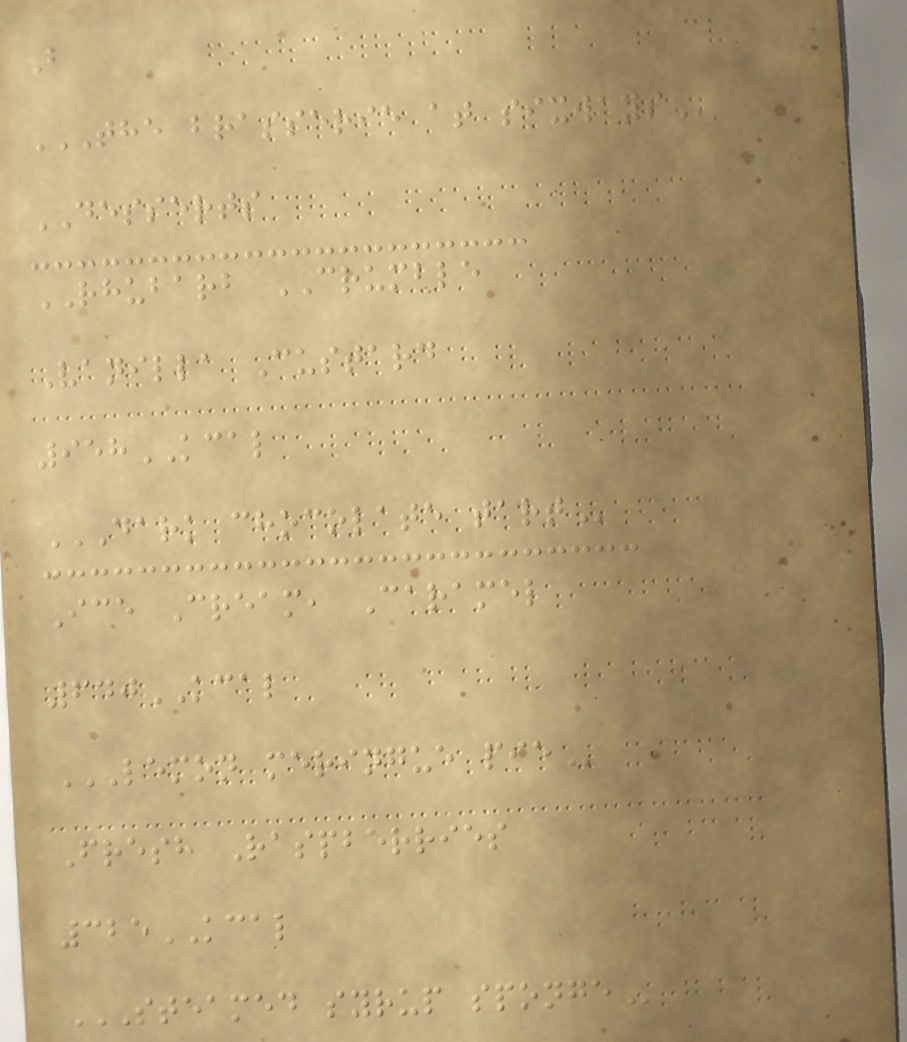B
THE BRASSERIE AT SIXWAYS
DESSERTS
RHUBARB CRUMBLE
Vanilla Custard
958KCAL
DARK CHOCOLATE TART
Ice Cream, Caramel
640KCAL
LEMON MERINGUE PIE
Fresh Raspberries
325KCAL
STEAMED SYRUP SPONGE
